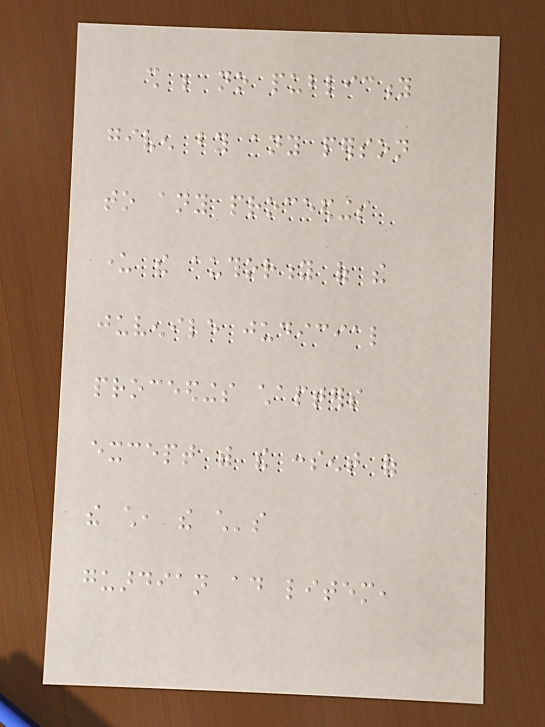shall be no publicity
given by any person
to any proceedings
under the authority of the
juvenile judicial
proceedings chapters
except with the consent of
the child, the child's
guardian ad litem,
